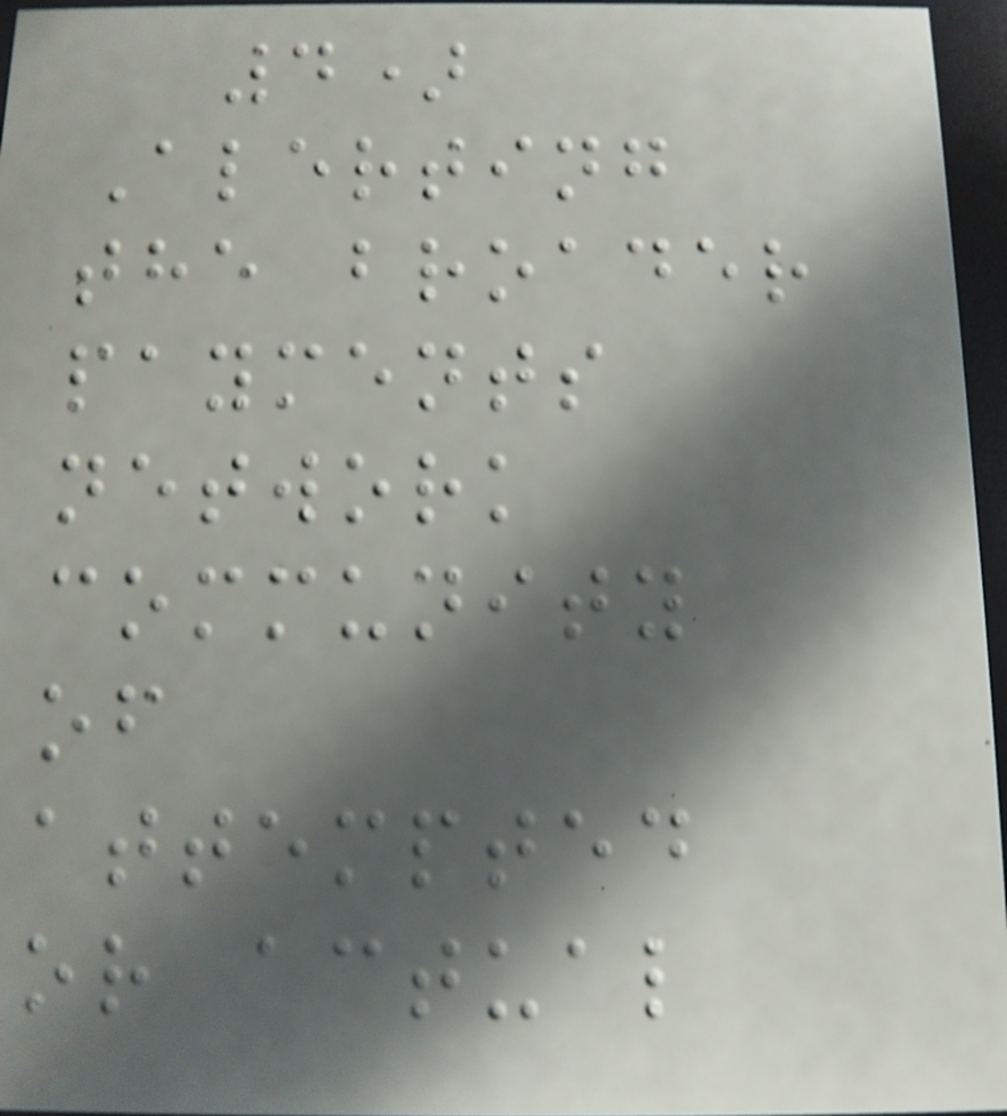4)
Alerting
the broader
payments
network
community
of
attempted
or actual
